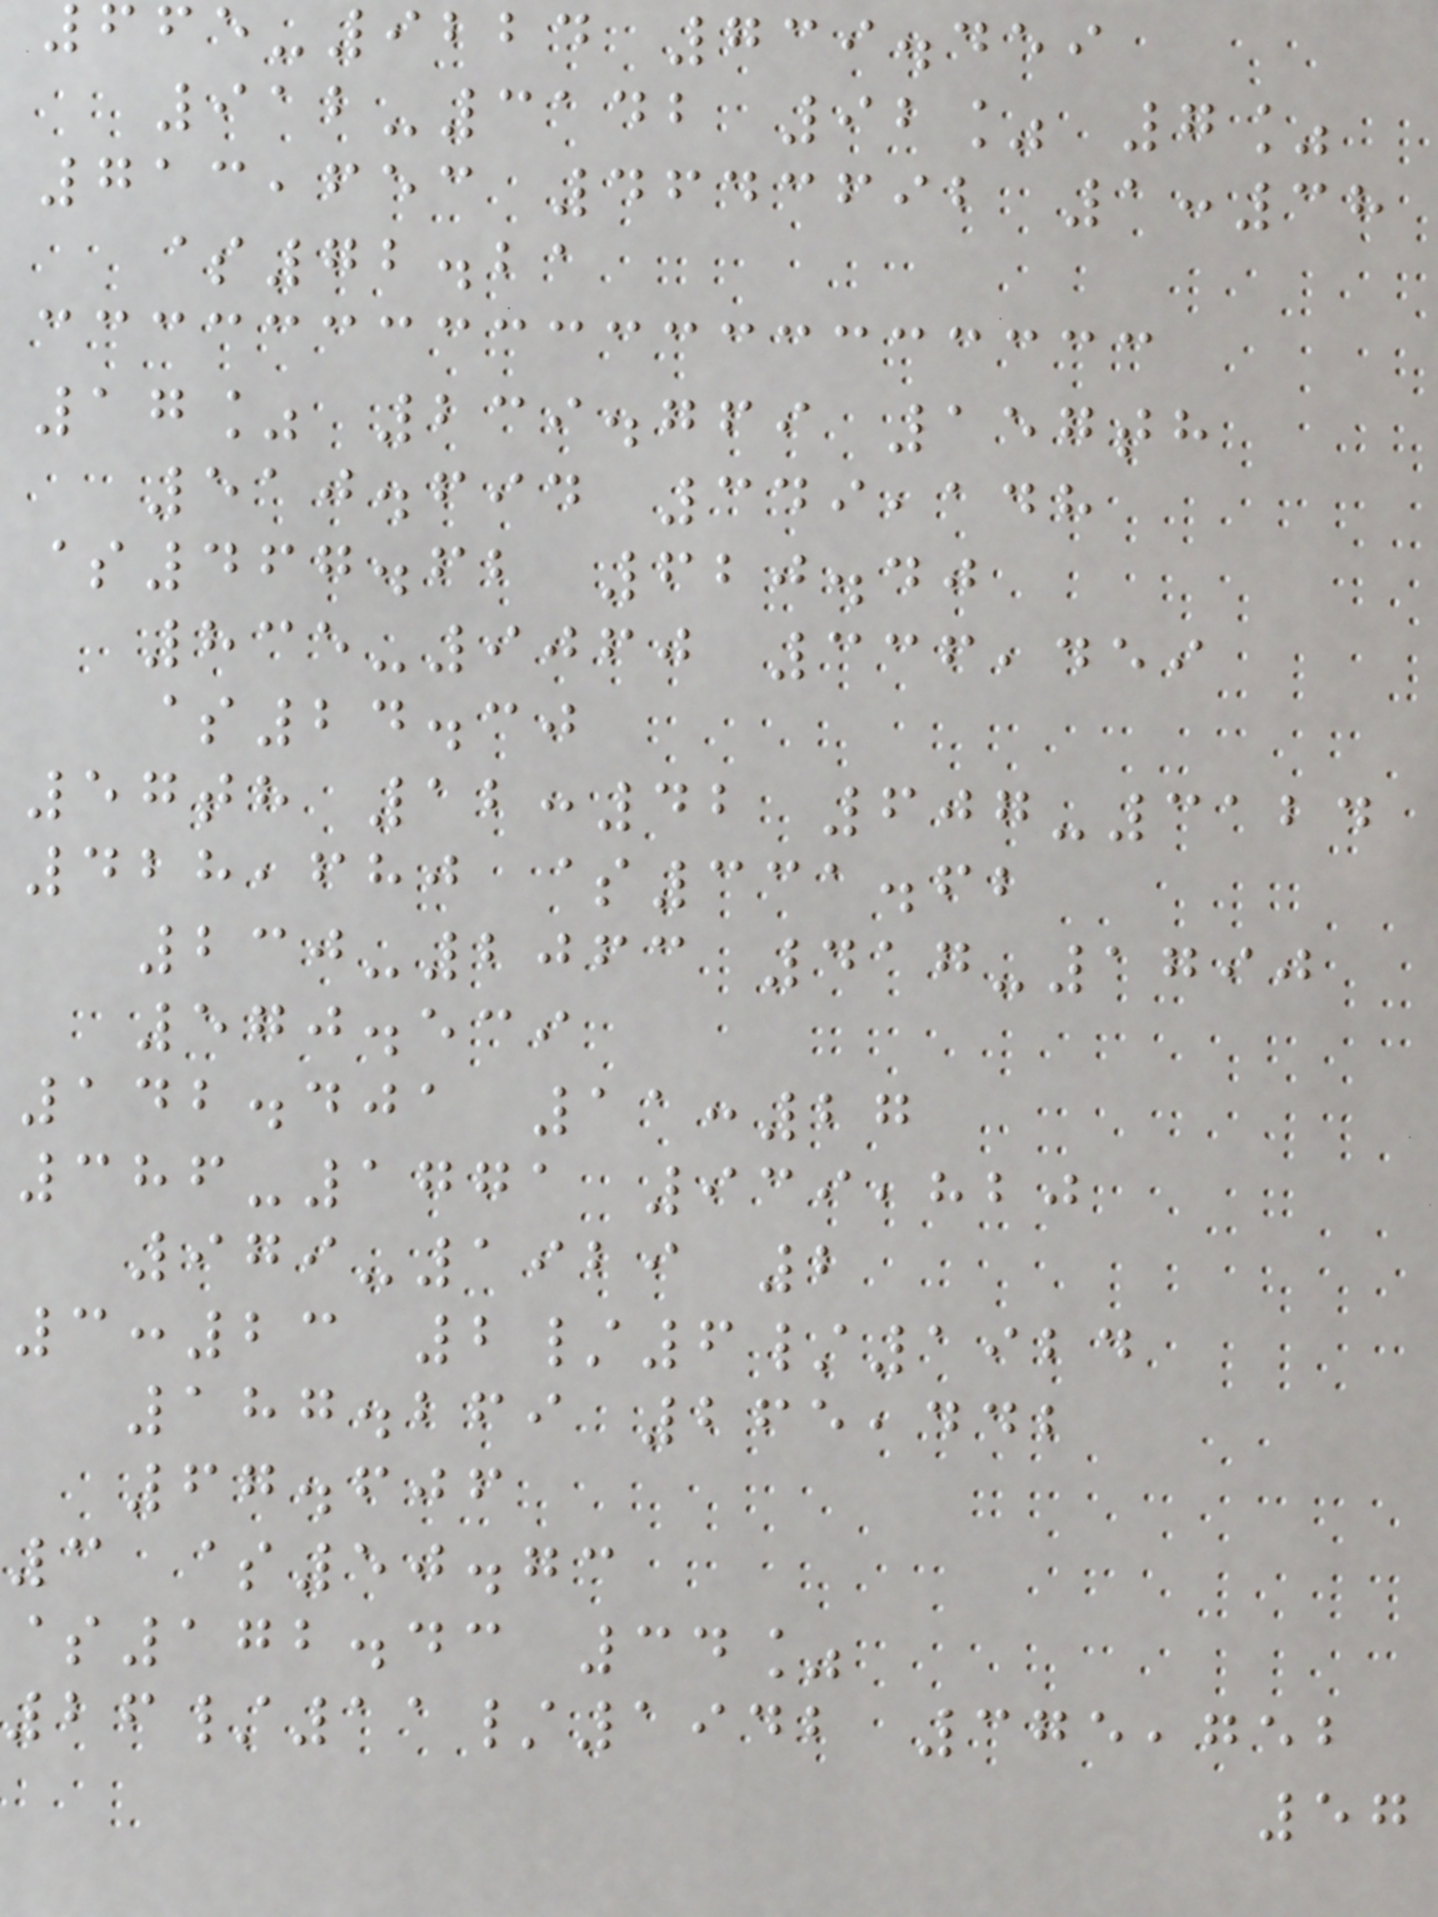665-9224 739.459
912-3142 92% 7%
713,653 4643692 1:38
$72.21
17% 239.769 157th
510.694 349,148
$467.62 620.40
835-9060 336,459
$24.30
57th 12:42 607-3124
428,680 $331.62
230-2063 417-1790
570.539
142.401 11:27
386-1771 939,820
979-1929 2
3:23 2/6/1924
187.269 265,442
67.606
3 $50.73
$172.43 34%
26/11/1942 375,752
57
